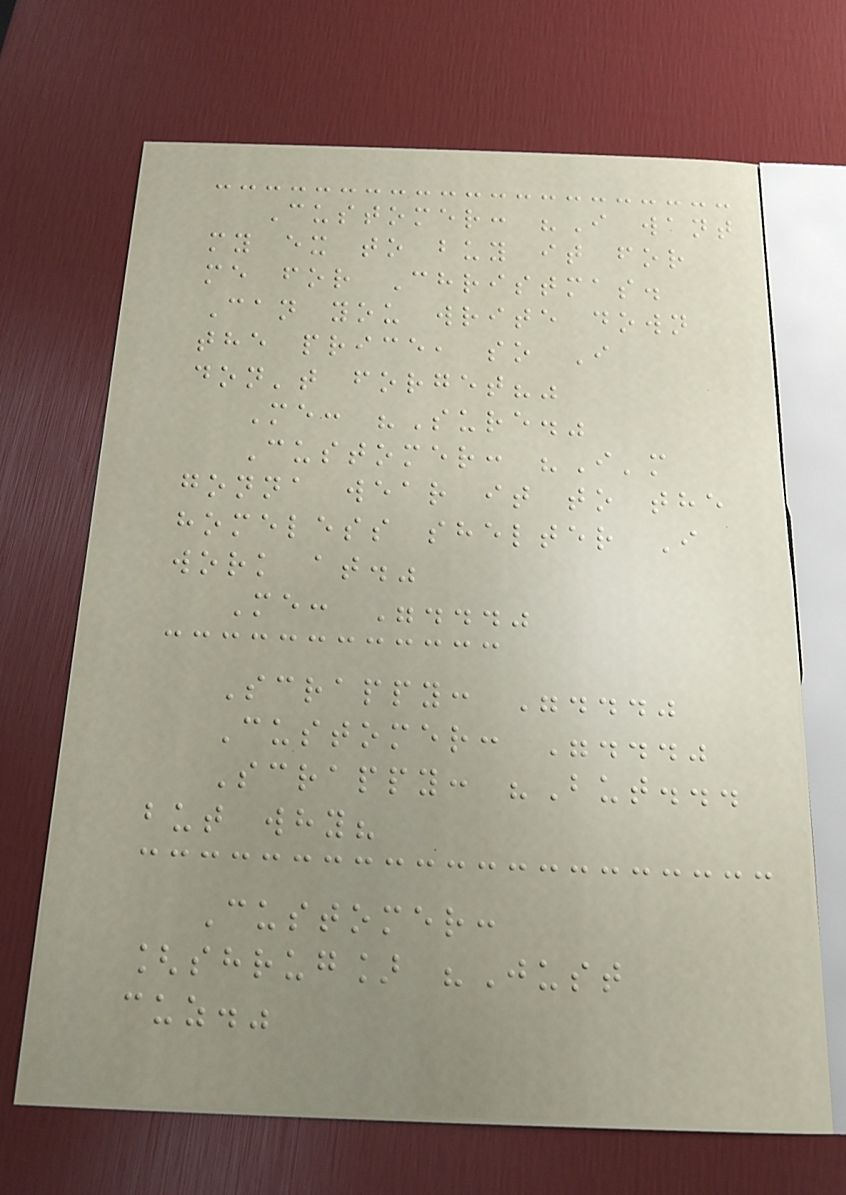Customer: "I want
my ex to buy it for
me for Christmas.
Can you write down
the price, so I
don't forget?"
Me: "Sure."
Customer: "I'm
gonna wear it to the
homeless shelter I
work at."
Me: "..."
Scrappy: "..."
Customer: "..."
Scrappy: "But...
but why?
Customer:
[shrug] "Just
cuz."
